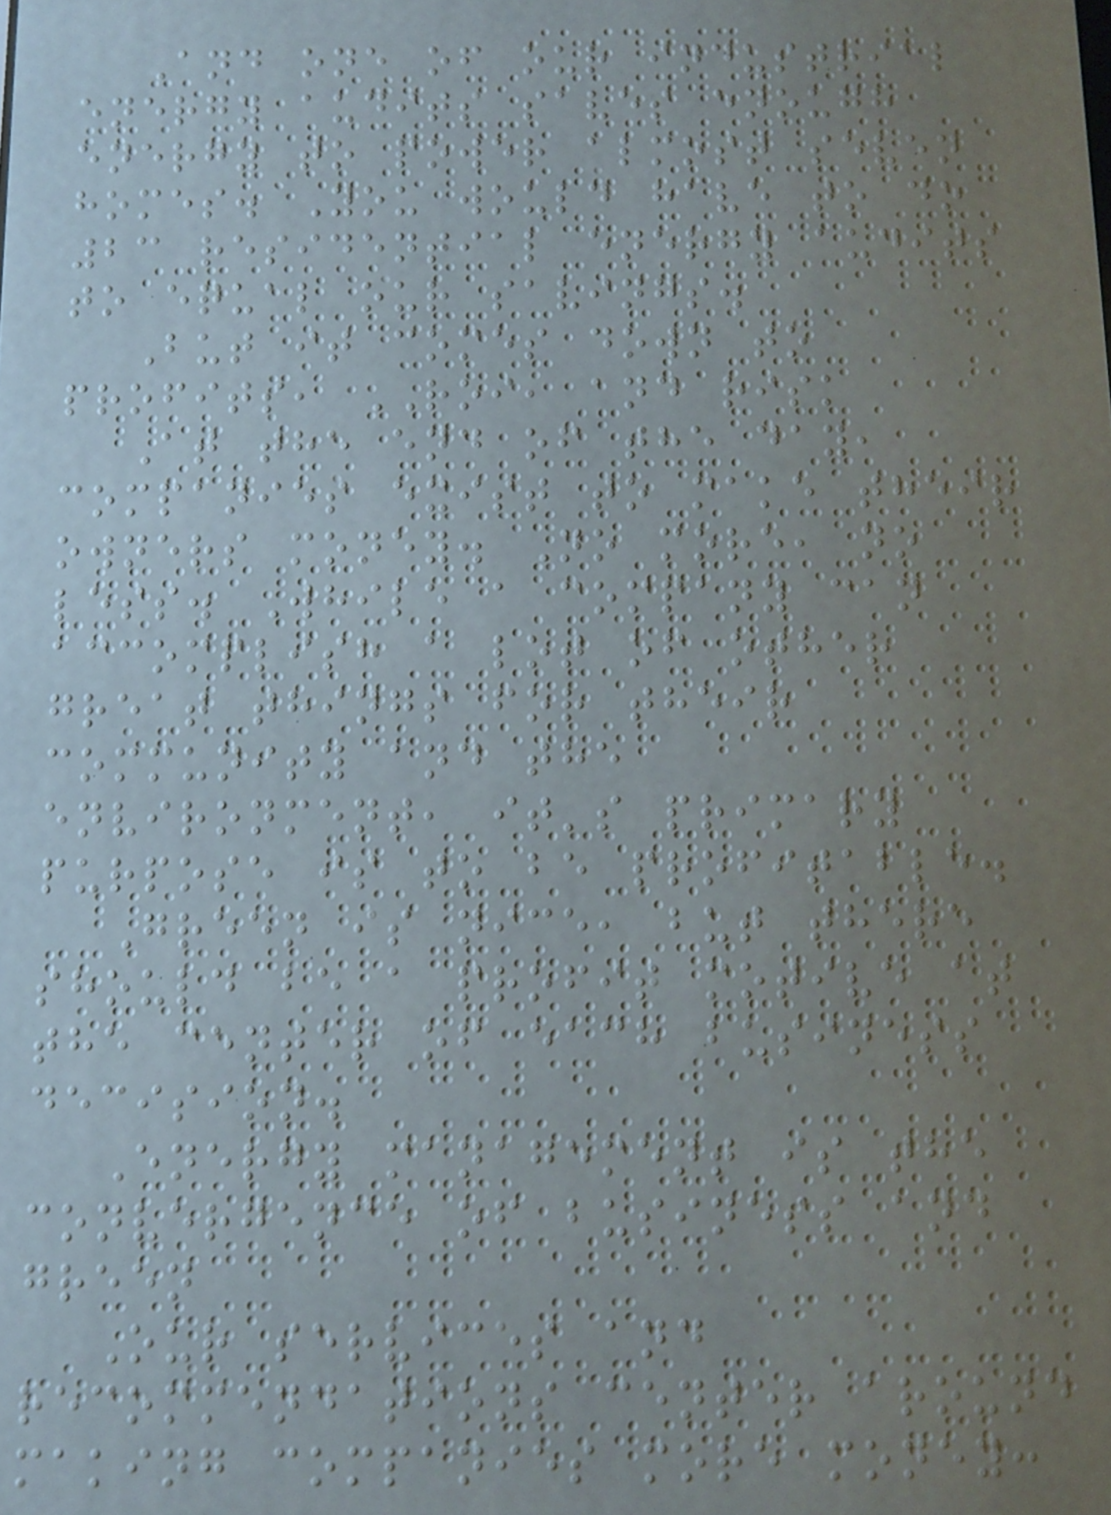And one of our industrial
energy audits saves enough
energy to power almost seven
homes. You would have to do
23 residential energy audits
to equal our savings.
But it comes down to
profits, ROI, and risk
At the end of the day,
companies exist to make their
owners money. No more, no
less. While a company can
accomplish a lot of other
great things for their
community and the
environment, it's primary
purpose is to be profitable.
Green is nice, but there
should be a profit motive at
the center of each business
decision.
Energy management is the
convergence of business and
green
Our services and
recommendations center around
making companies more money:
